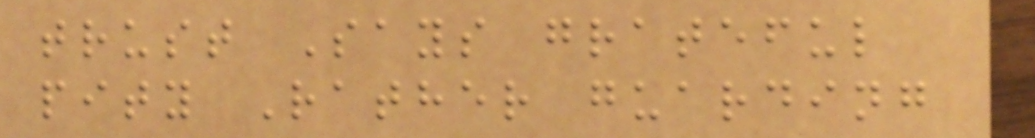trust Says grateful
pity Rather guarding
